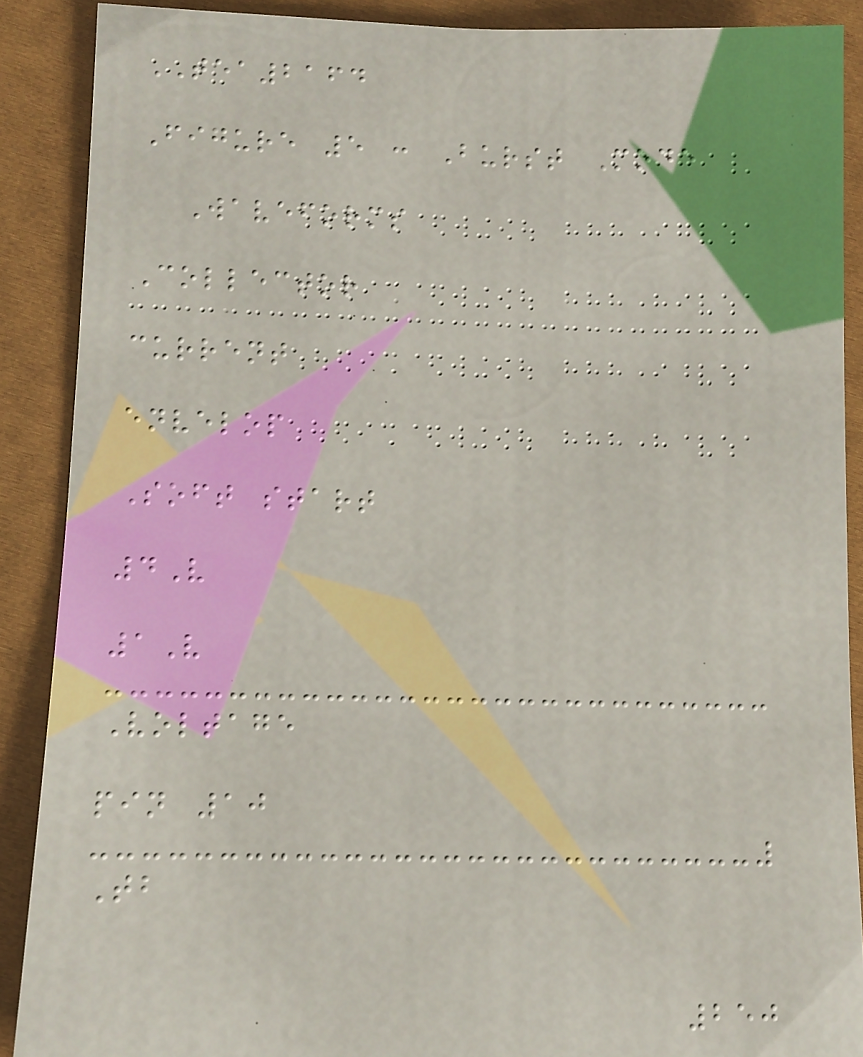TEA2164
Figure 5 : Burst Mode
Waveforms
Collector
current
envelop
Soft start
4V
1V
Voltage
pin 10
Tb
250
